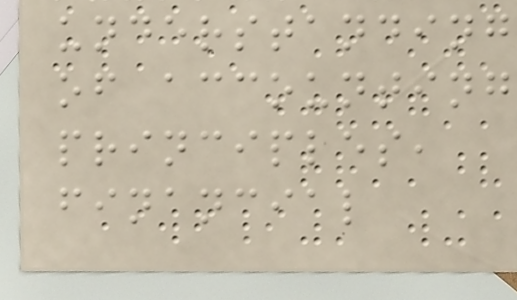understanding
of accounting
principles,
financial
